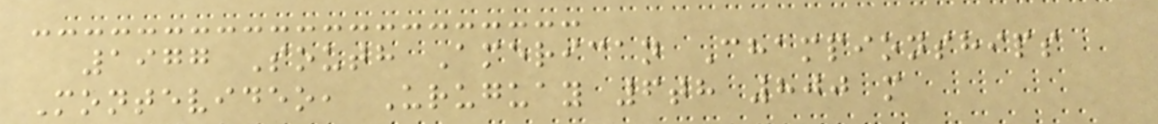1977 South American Championships
Montevideo, Uruguay 6th 800 m
